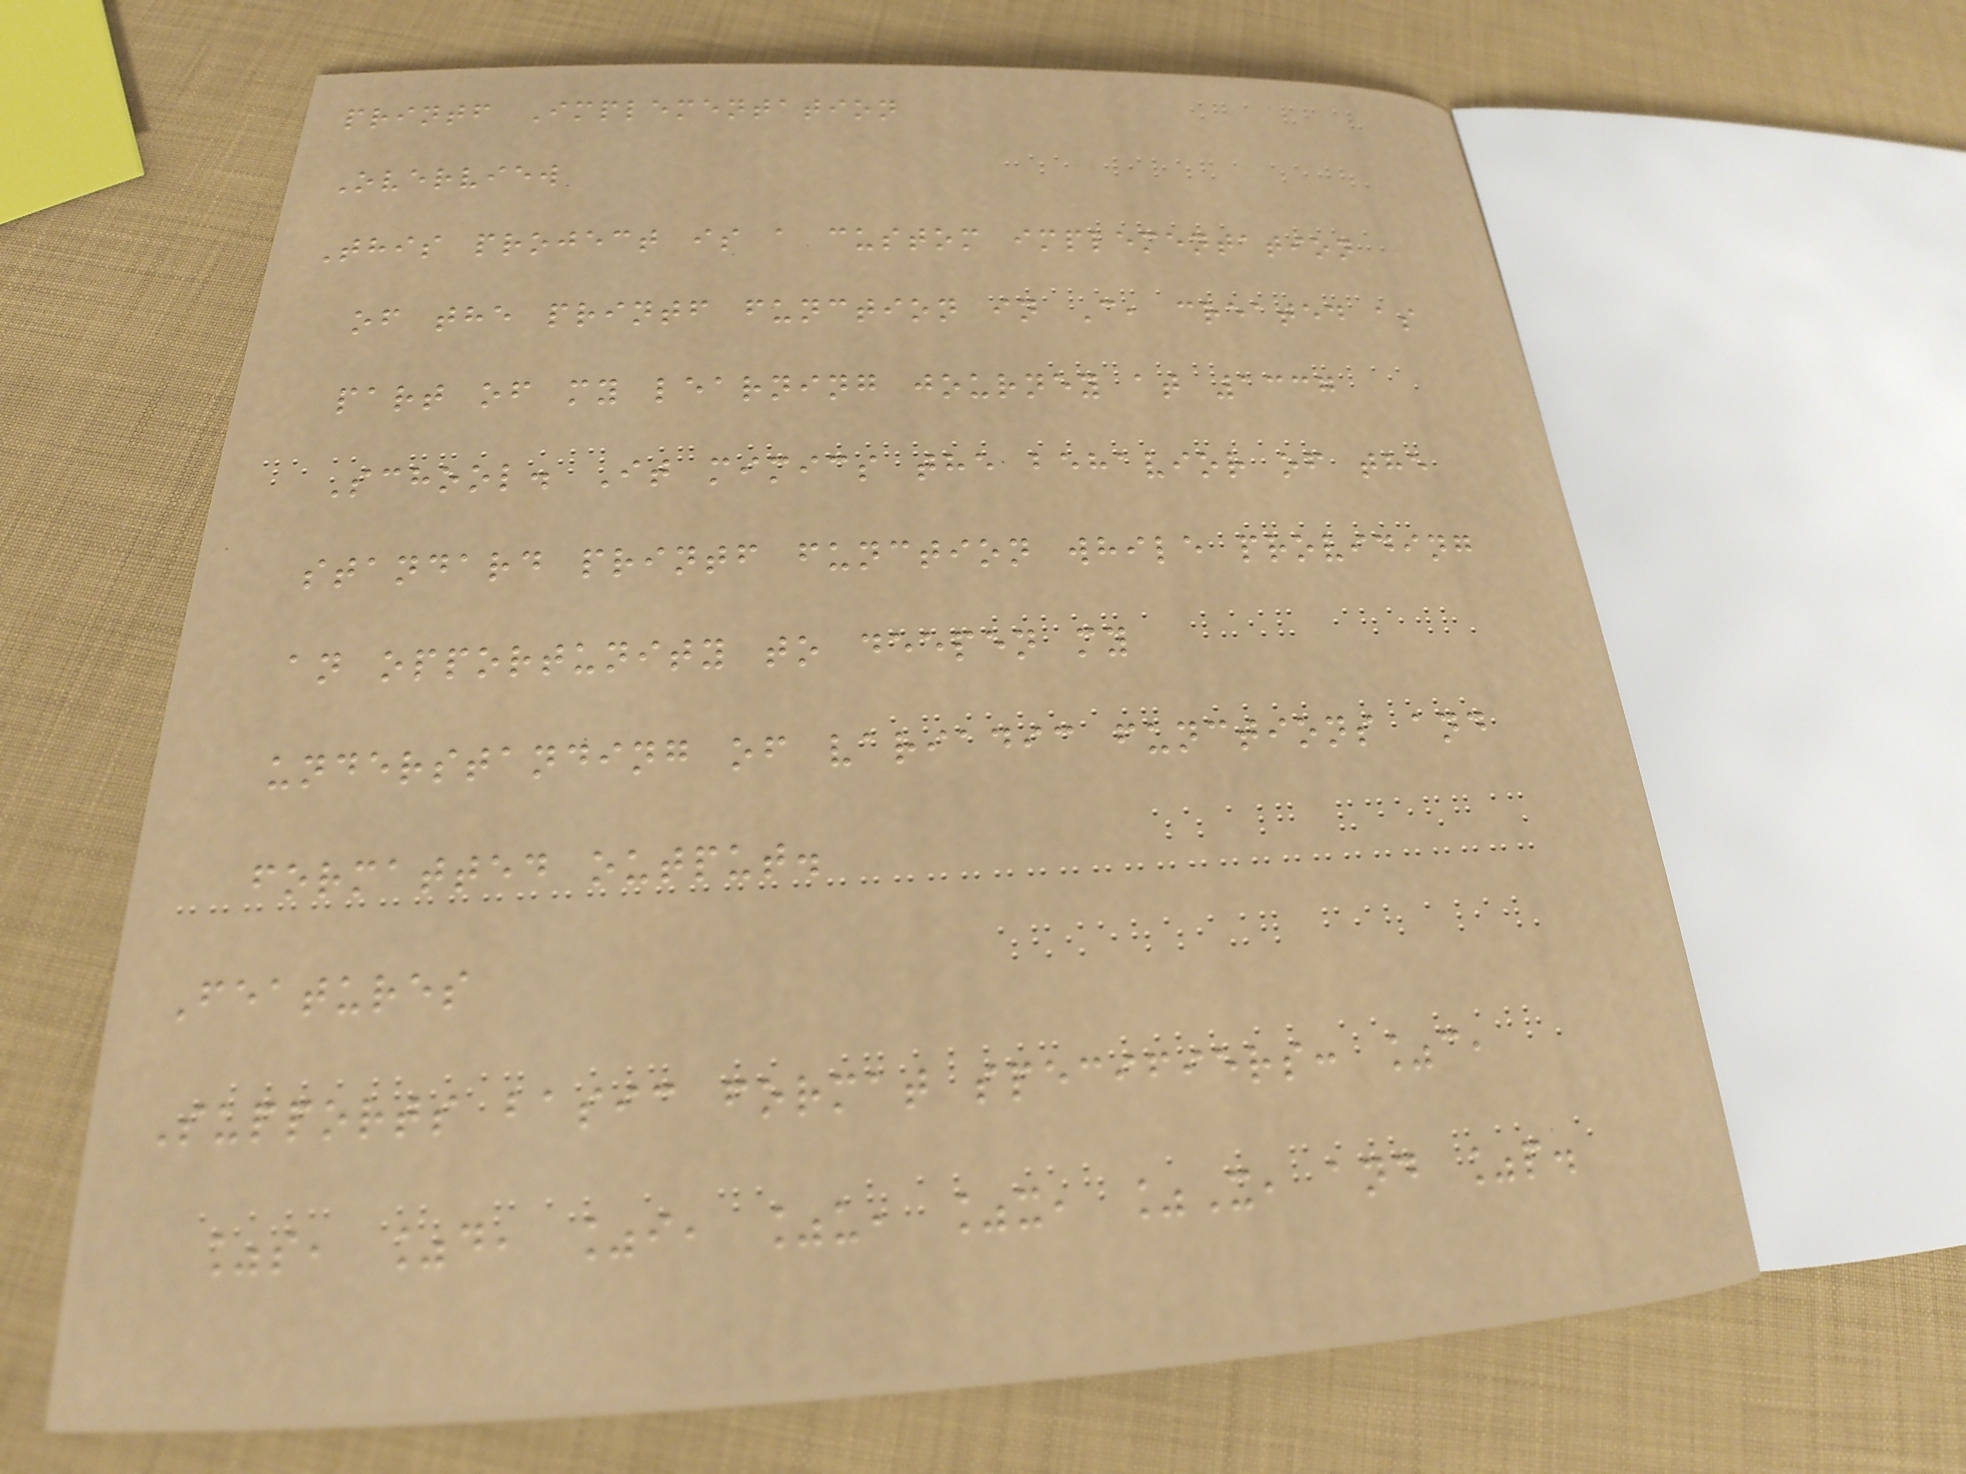printf Implementation
Overview
This project is a custom implementation
of the printf function in C, created as
part of my learning journey at 1337
School. It mimics the behavior of the
standard printf function while providing
an opportunity to deepen my
understanding of variadic functions and
formatted output.
Features
Supports basic format specifiers: %c,
%s, %d, %i, %u, %x, %X, and %p.
